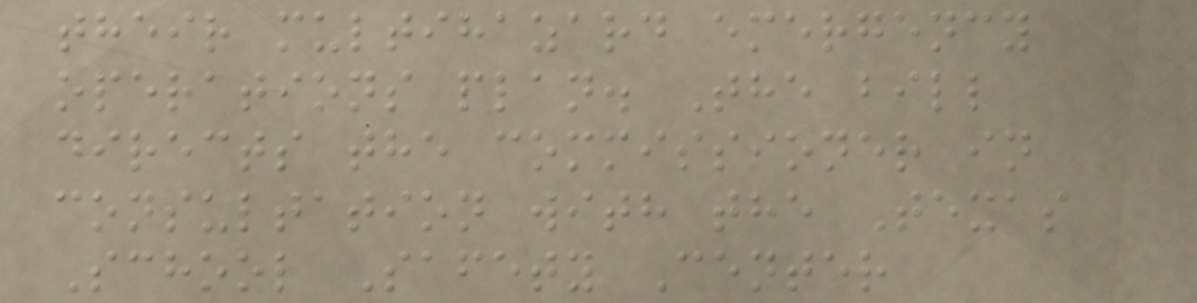their multihazard emergency
operations plan. The bill
directs the commissioner in
consultation with the Texas
School Safety Center
